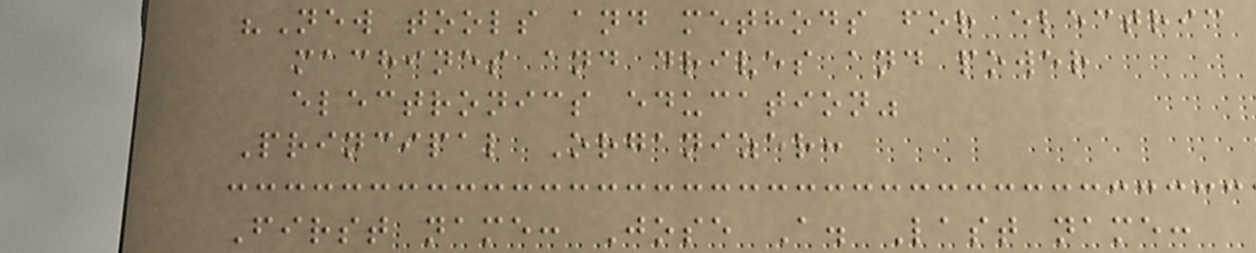"New tools and methods for electric
machines and drives and power
electronics education"
Principal Organizer:
First name: Jose A. Last name:
